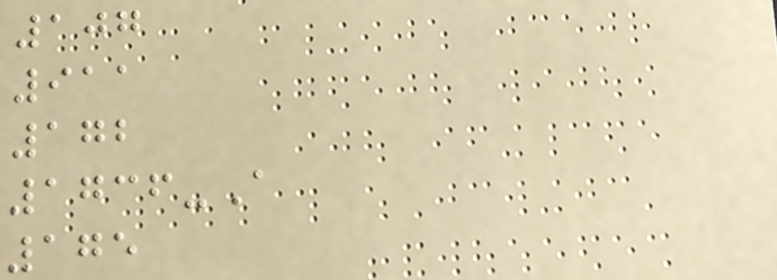107
911
172
1736-A
175
